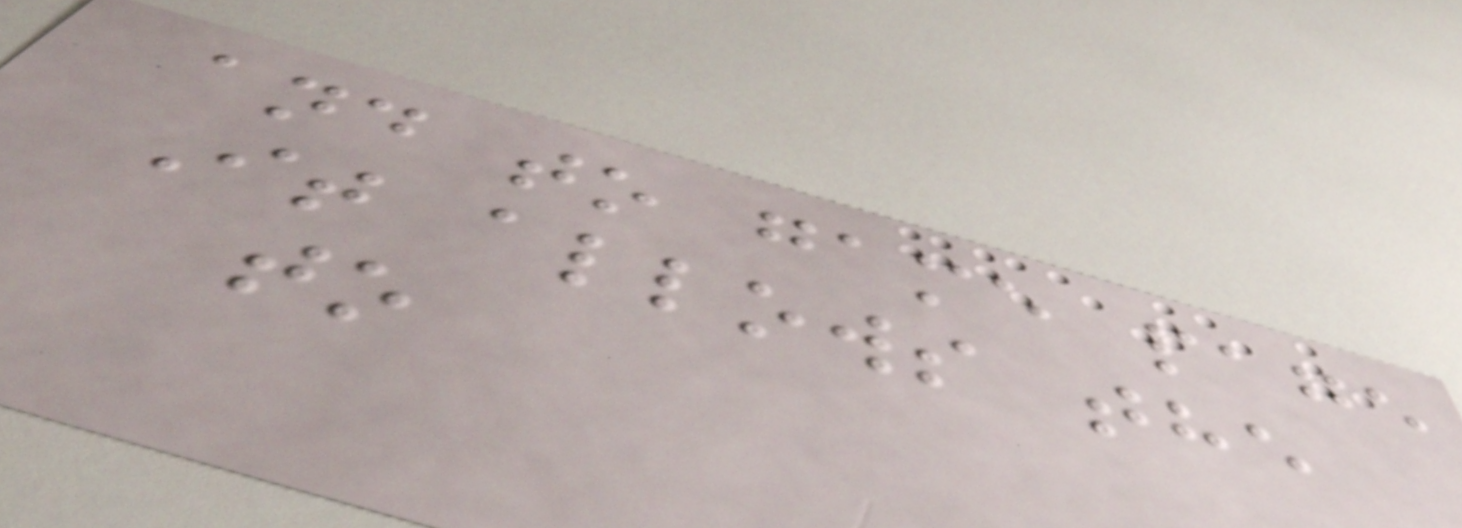and to game page
It allows the
to
